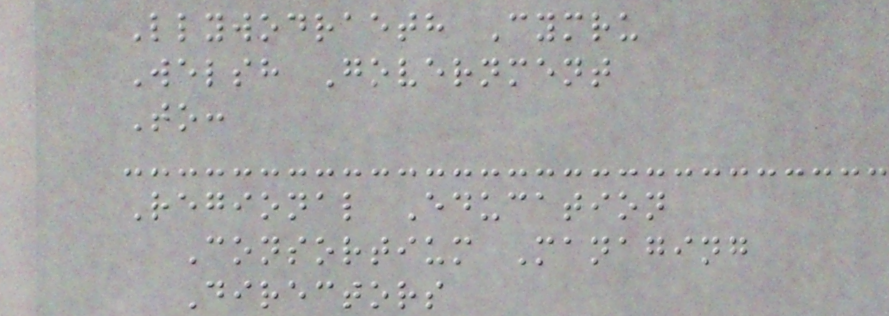Llywodraeth Cymru
Welsh Government
To:
Regional Education
Consortium Managing
Directors
